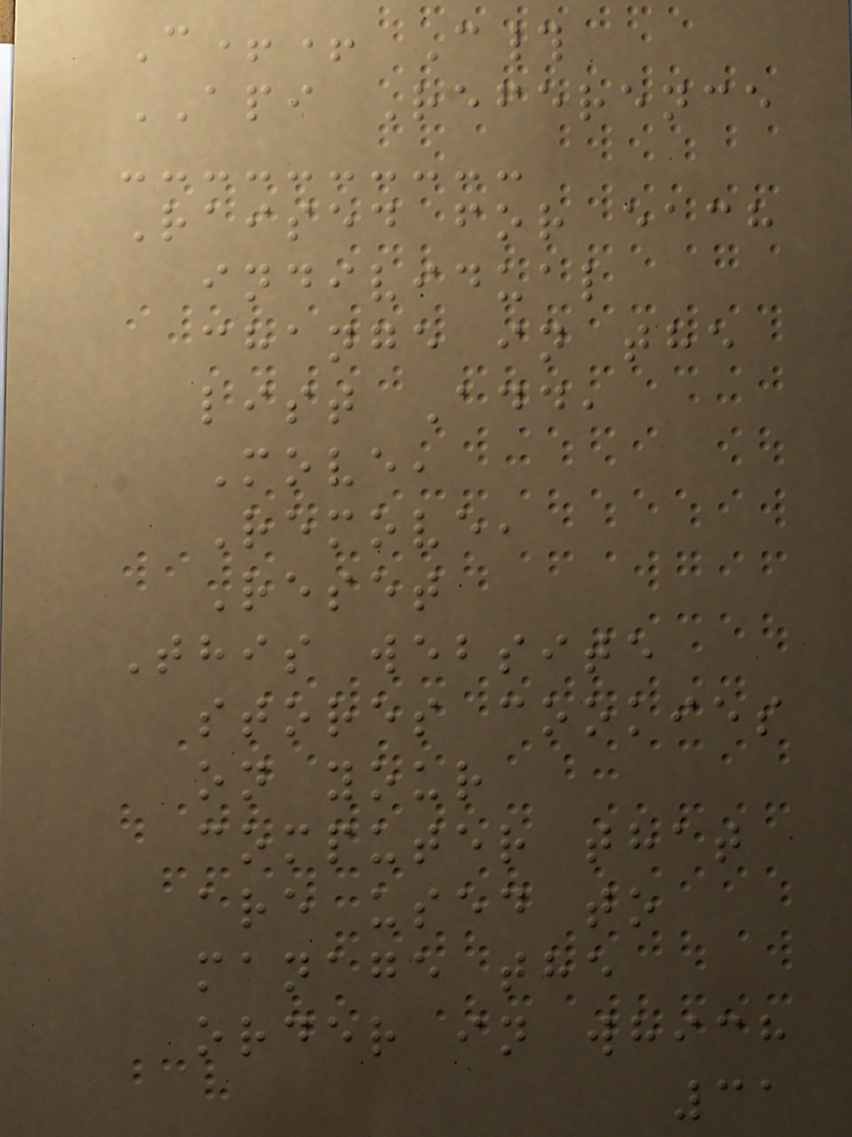C++ C#
API Reference
Raised for each
individual
change in the
list Add,
Move,
Remove,
Reset
This website
stores cookies
on your
computer that
are used to
manage the
order in which
31
